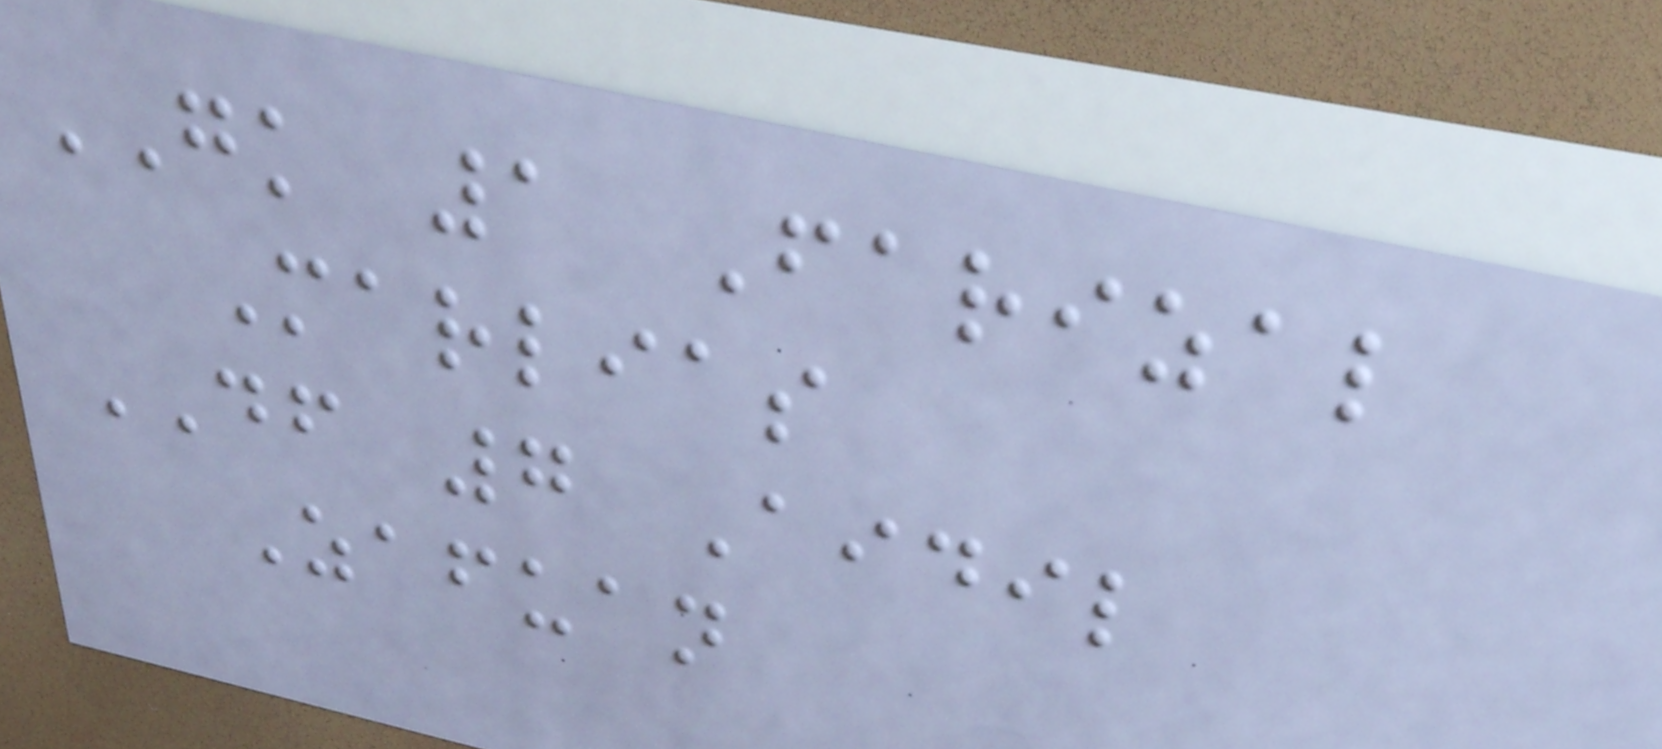GK 1 Farizal
Marlias
DF 7 Aidil
Zafuan
